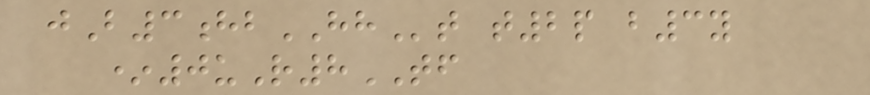jB3hbHHt t2p b3y
*0uR8TF
